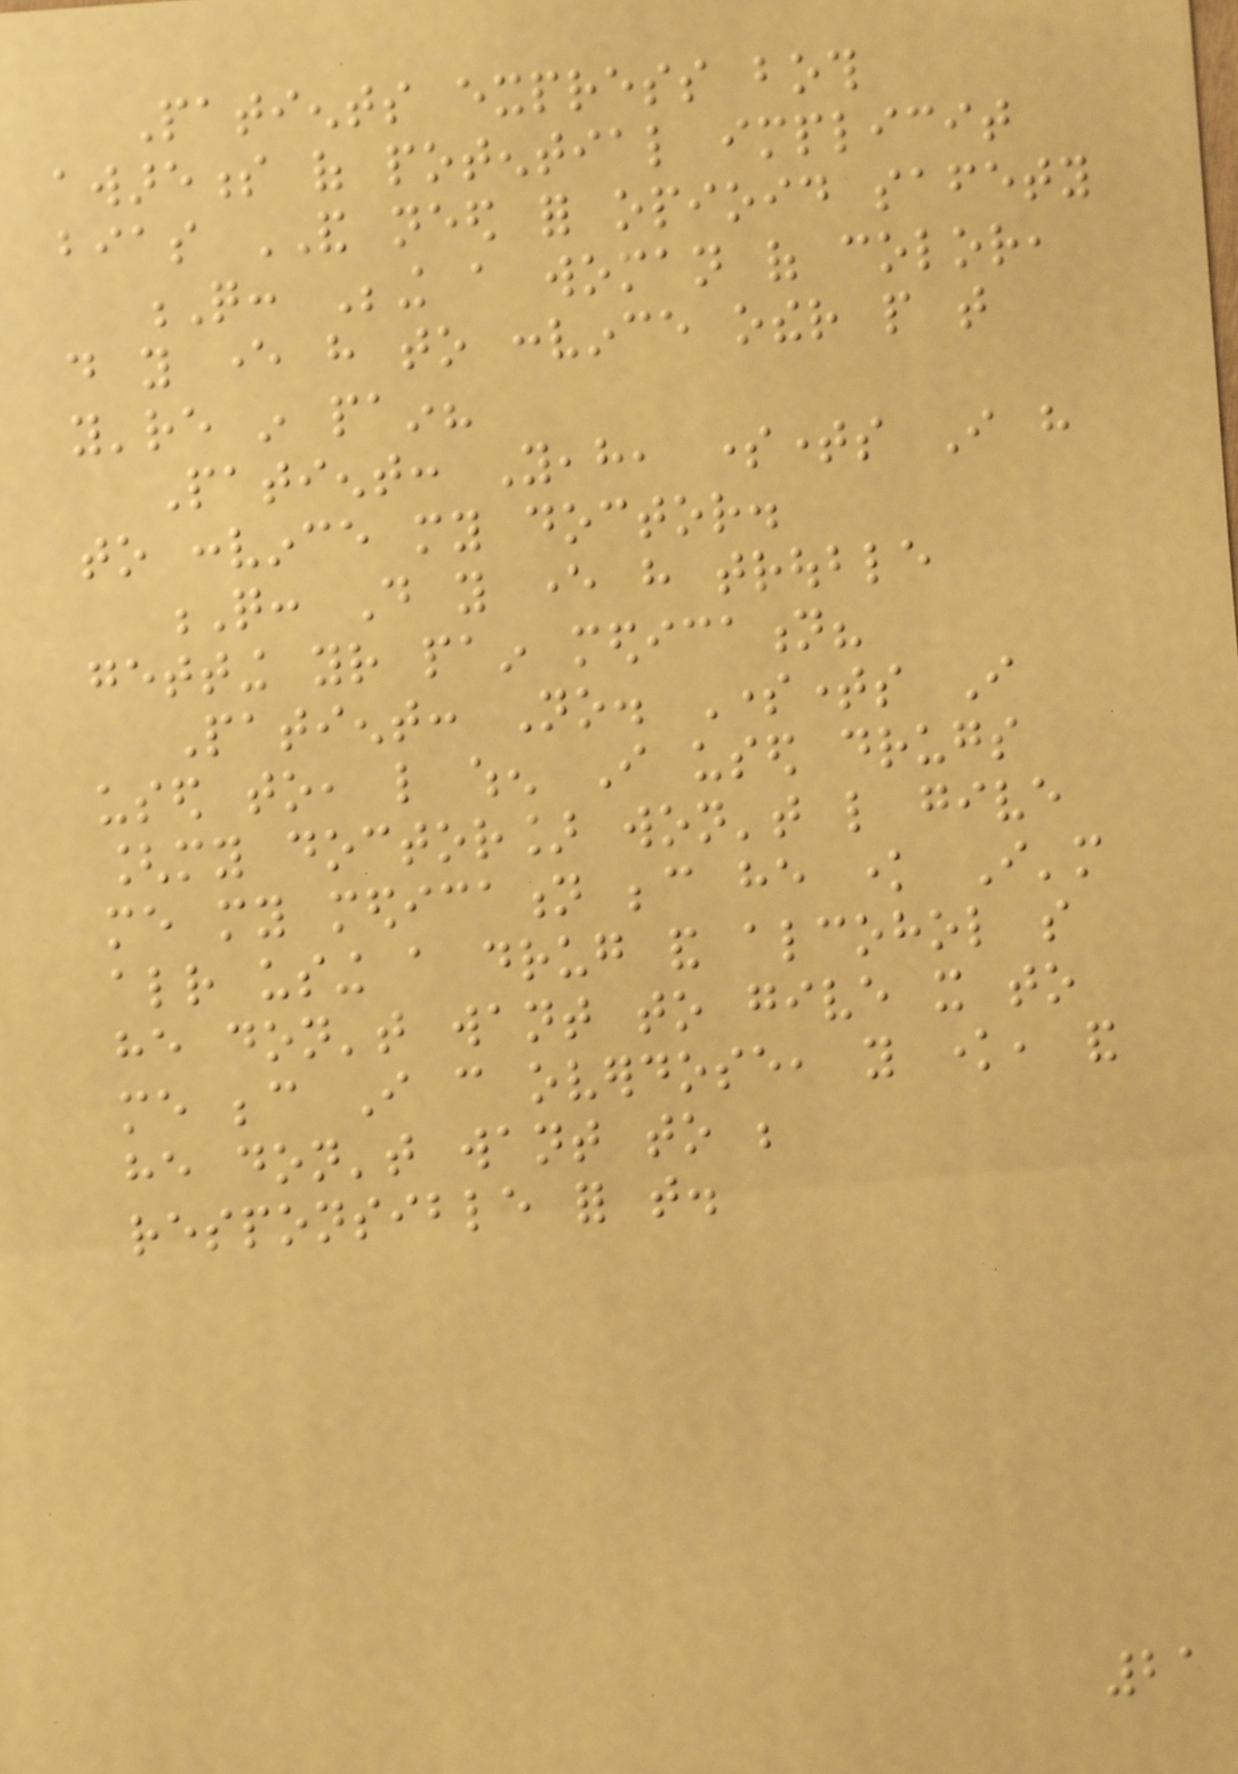Patients express both
awareness of potential implicit
bias AND need for opioid safety
Q: Being a woman of color,
do you ever have to convince other people that
you're in pain?
Patient: Yeah, sometimes I have
to convince my doctor.
Q: Do you ever have trouble
getting your pain medication?
Patient: No. Sometimes I
used to, like when I used drugs
[my doctor] won't like give
me my medication because he know I'm
already using a drug and alcohol so
he don't want to give it to
me because I can overdose, you know, and
he don't want to be
responsible for that.
21
